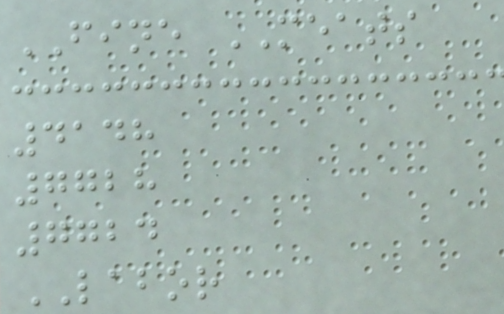FINE MEATS
4148
7728
7724
LABOR
